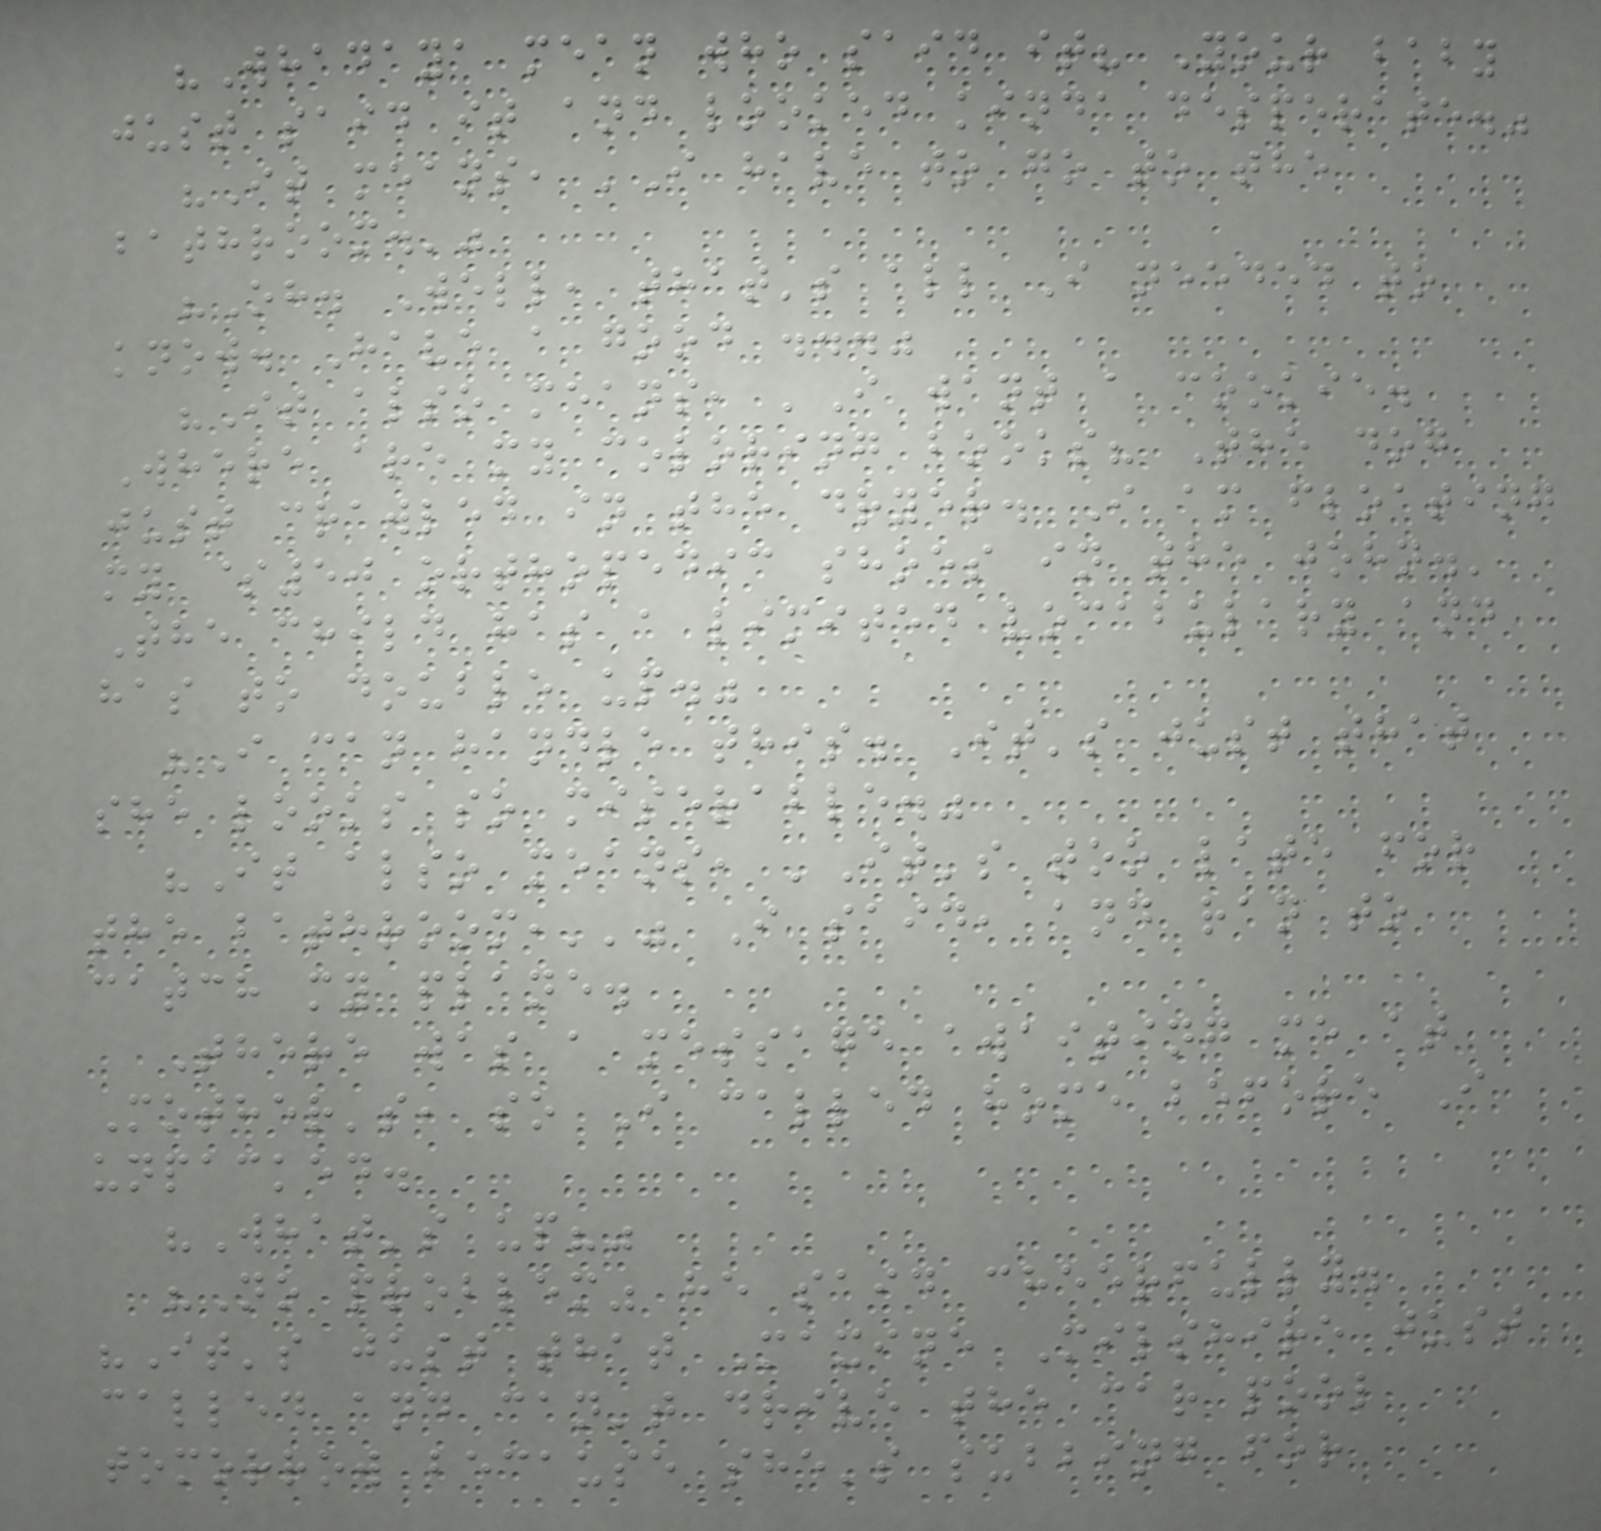"Whadaya mean who said it? Your baby
just said it and looked kinda desperate."
"It means, 'I have to go to the
bathroom.'"
"Oh. Well, that's all I needed to
know. Have a good ..."
"It also means, 'I want a cookie.
Where are my coloring books? The dog
just crawled in the dryer. I am floating
my $50 orthopedic shoes in the john.'
The child has a limited vocabulary and
has to double up."
"I can handle this. It's just that
she looks so miserable."
"It also means, 'It's too late for
the bathroom,''" I said, and ran to
catch my plane.
There was a message awaiting me at
Mother's, so I called home before I
unpacked.
"What's up?"
"No problem" he said cheerfully.
"It's just that Maxine Milshire just
called and can't drive the car pool
tomorrow because she's subbing for
